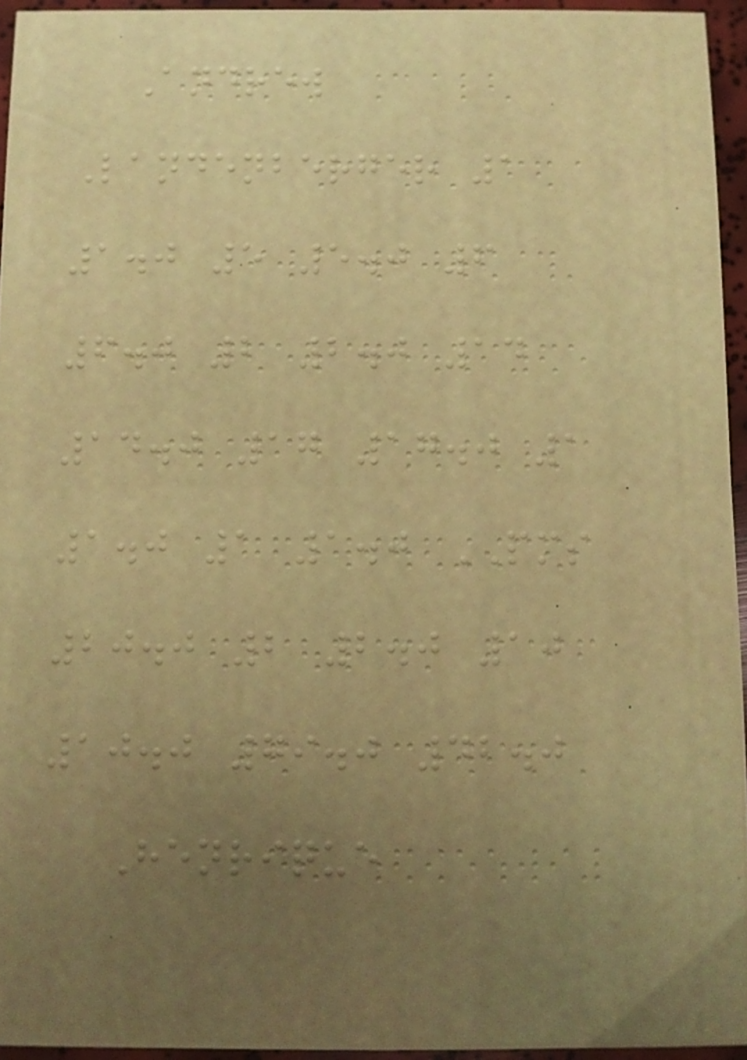Andrew
Landenberger 1
1.0 5 5.0 6
6.0 2 2.0 14
14.0 17 17.0 1
1.0 1 1.0 PMS
20.0 2 2.0 10
10.0 79.0 42.0
Henrique
